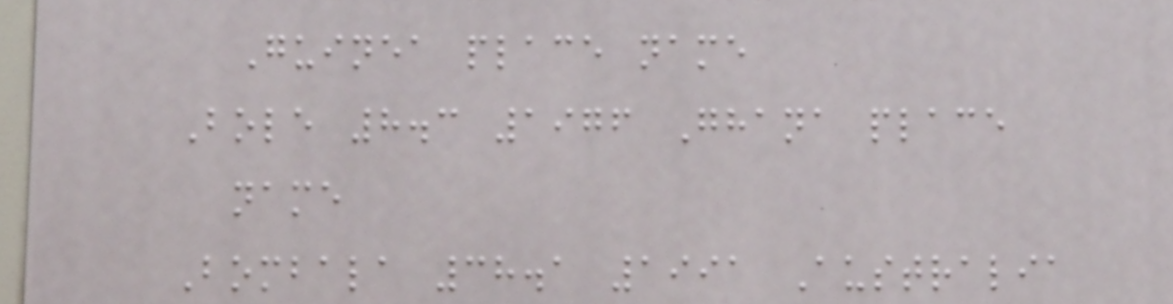Guinea place name
Bole 8.3 1976 Ghana place
name
Bombala 38.1 1991 Australia
